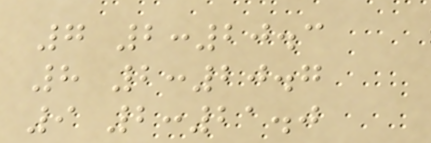7 2:20.3
8 2:20.7
9 2:21.0
